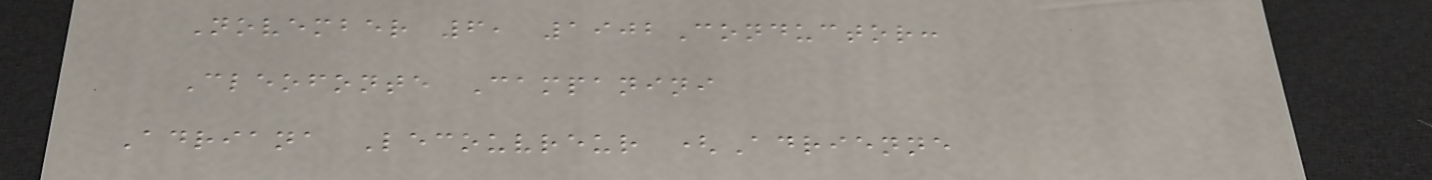November 6, 1902Conductor:
Cleofonte Campanini
Adriana Lecouvreur (Adrienne
